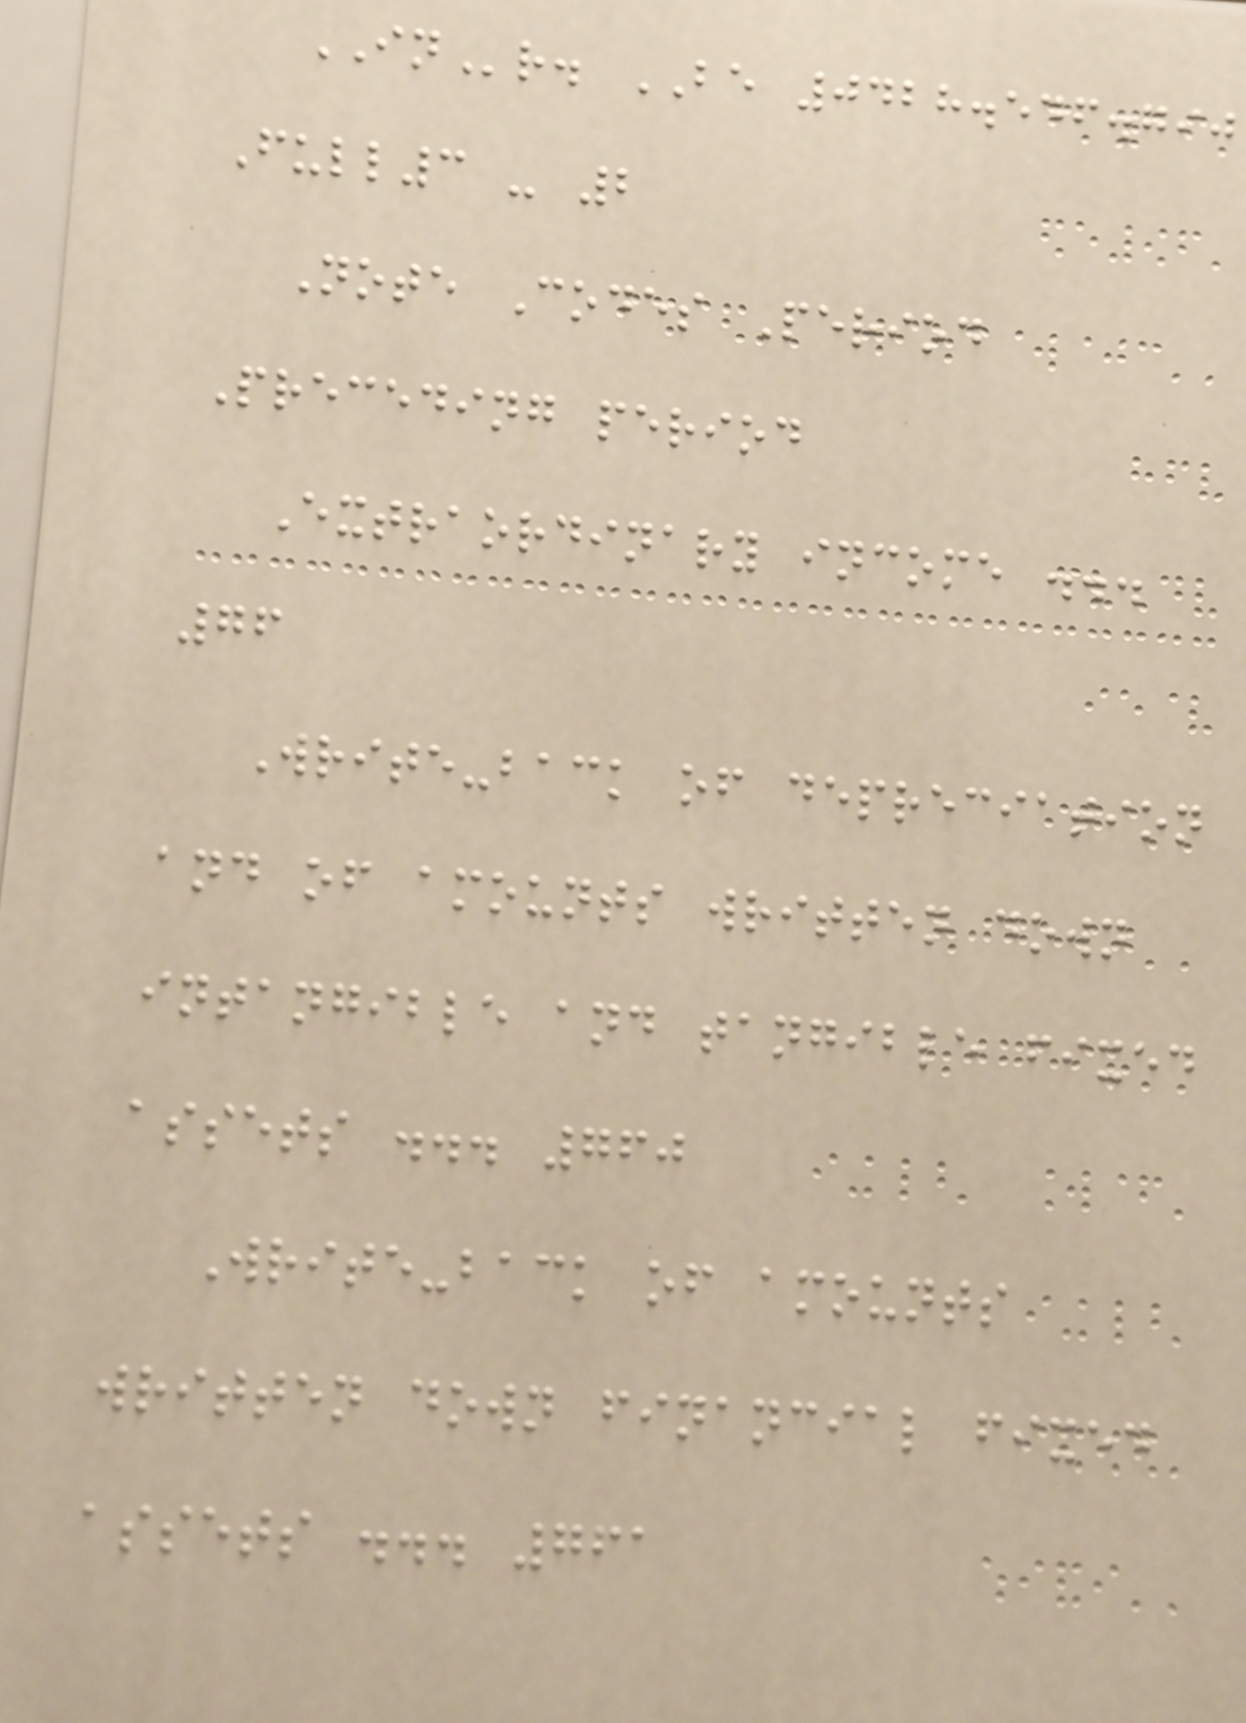INr. BE 0428.546.790
Full3 - 2
Note Codes Period
Preceding period
Extraordinary income ...
76
Write-back of depreciation
and of amounts written down
intangible and tangible fixed
assets ... 760
Write-back of amounts
written down financial fixed
assets ... 761
